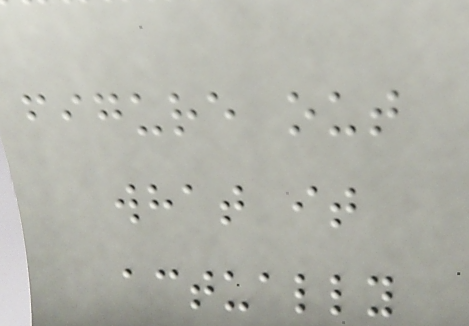figure out
what it
actually
